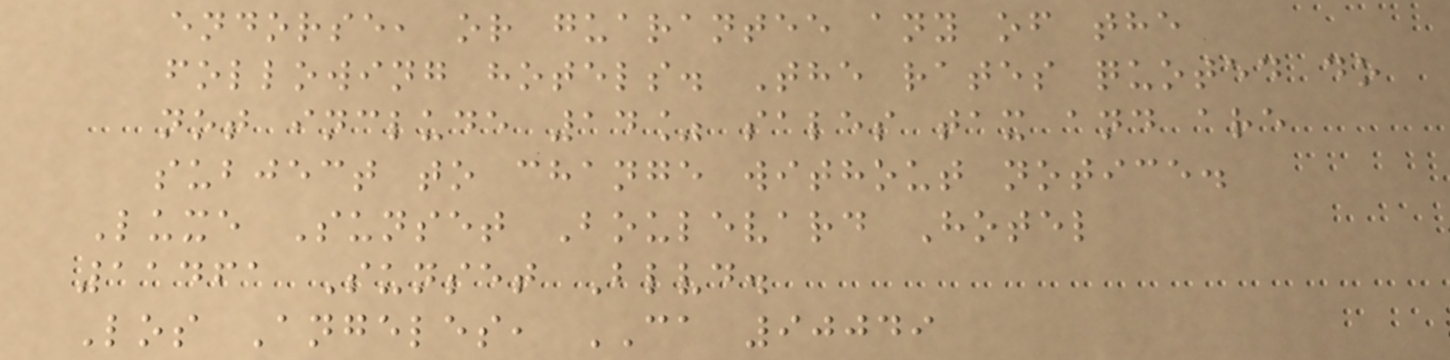endorse, or guarantee any of the
following hotels. The rates quoted do
not include 14% sales tax and are
subject to change without notice.
Luxe Sunset Boulevard Hotel
11461 Sunset Blvd.
Los Angeles, CA 90049
